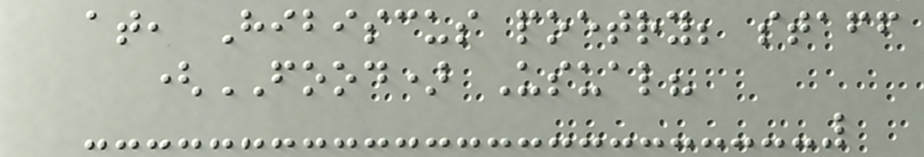at, Hibiscus poetry; staff
(FOOD) Usual?
